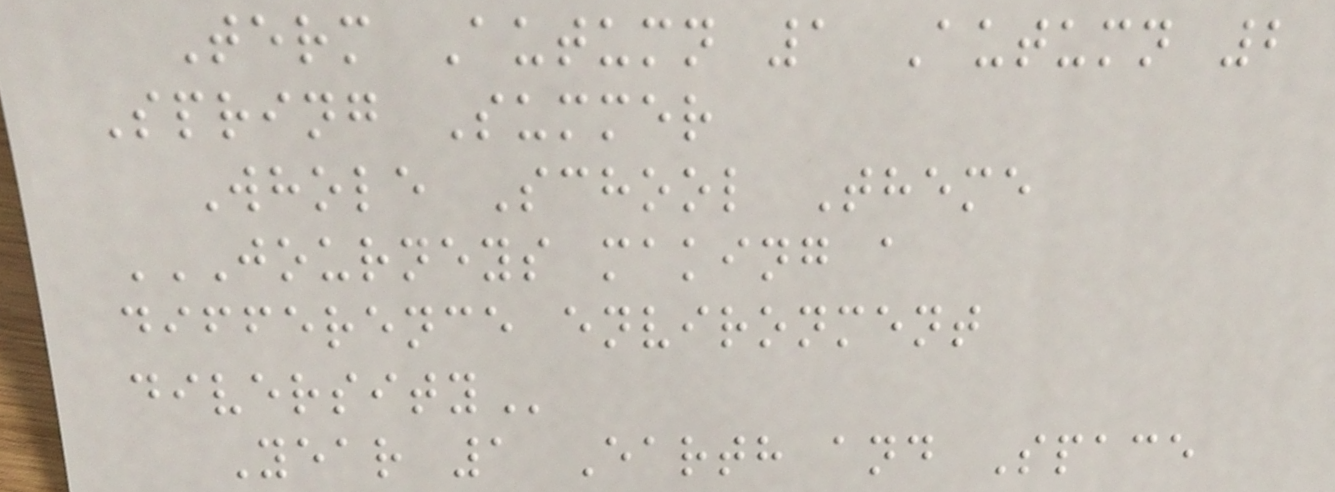Term Autumn 1 Autumn 2
Spring Summer
Whole School Theme
JOURNEYS MAKING A
DIFFERENCE ENVIRONMENT
DIVERSITY
Year 1 Earth and Space
